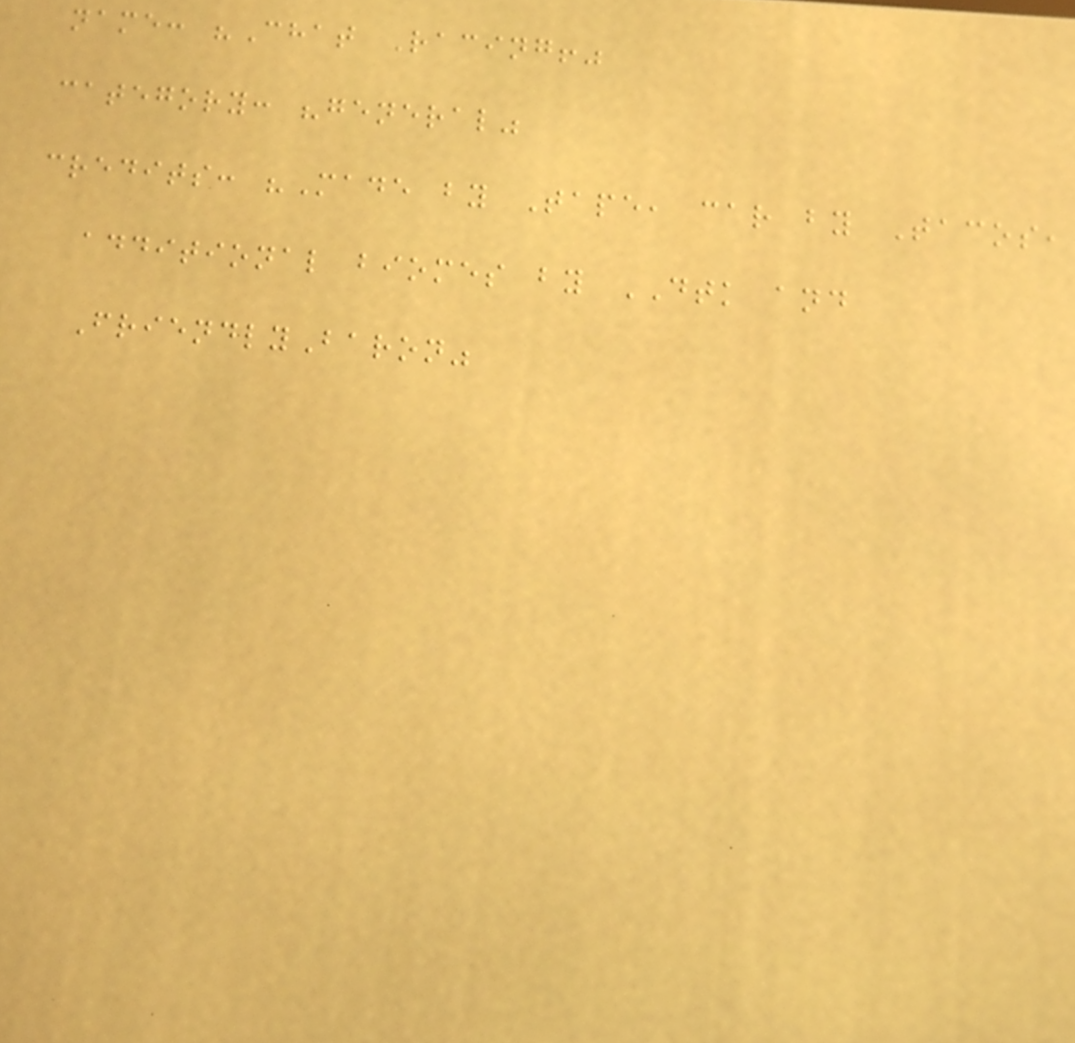name: "Chat Racing!"
category: "general"
credits: "Made by Tape, car by Tacos,
additional biomes by DTK and
FriendlyBaron"
